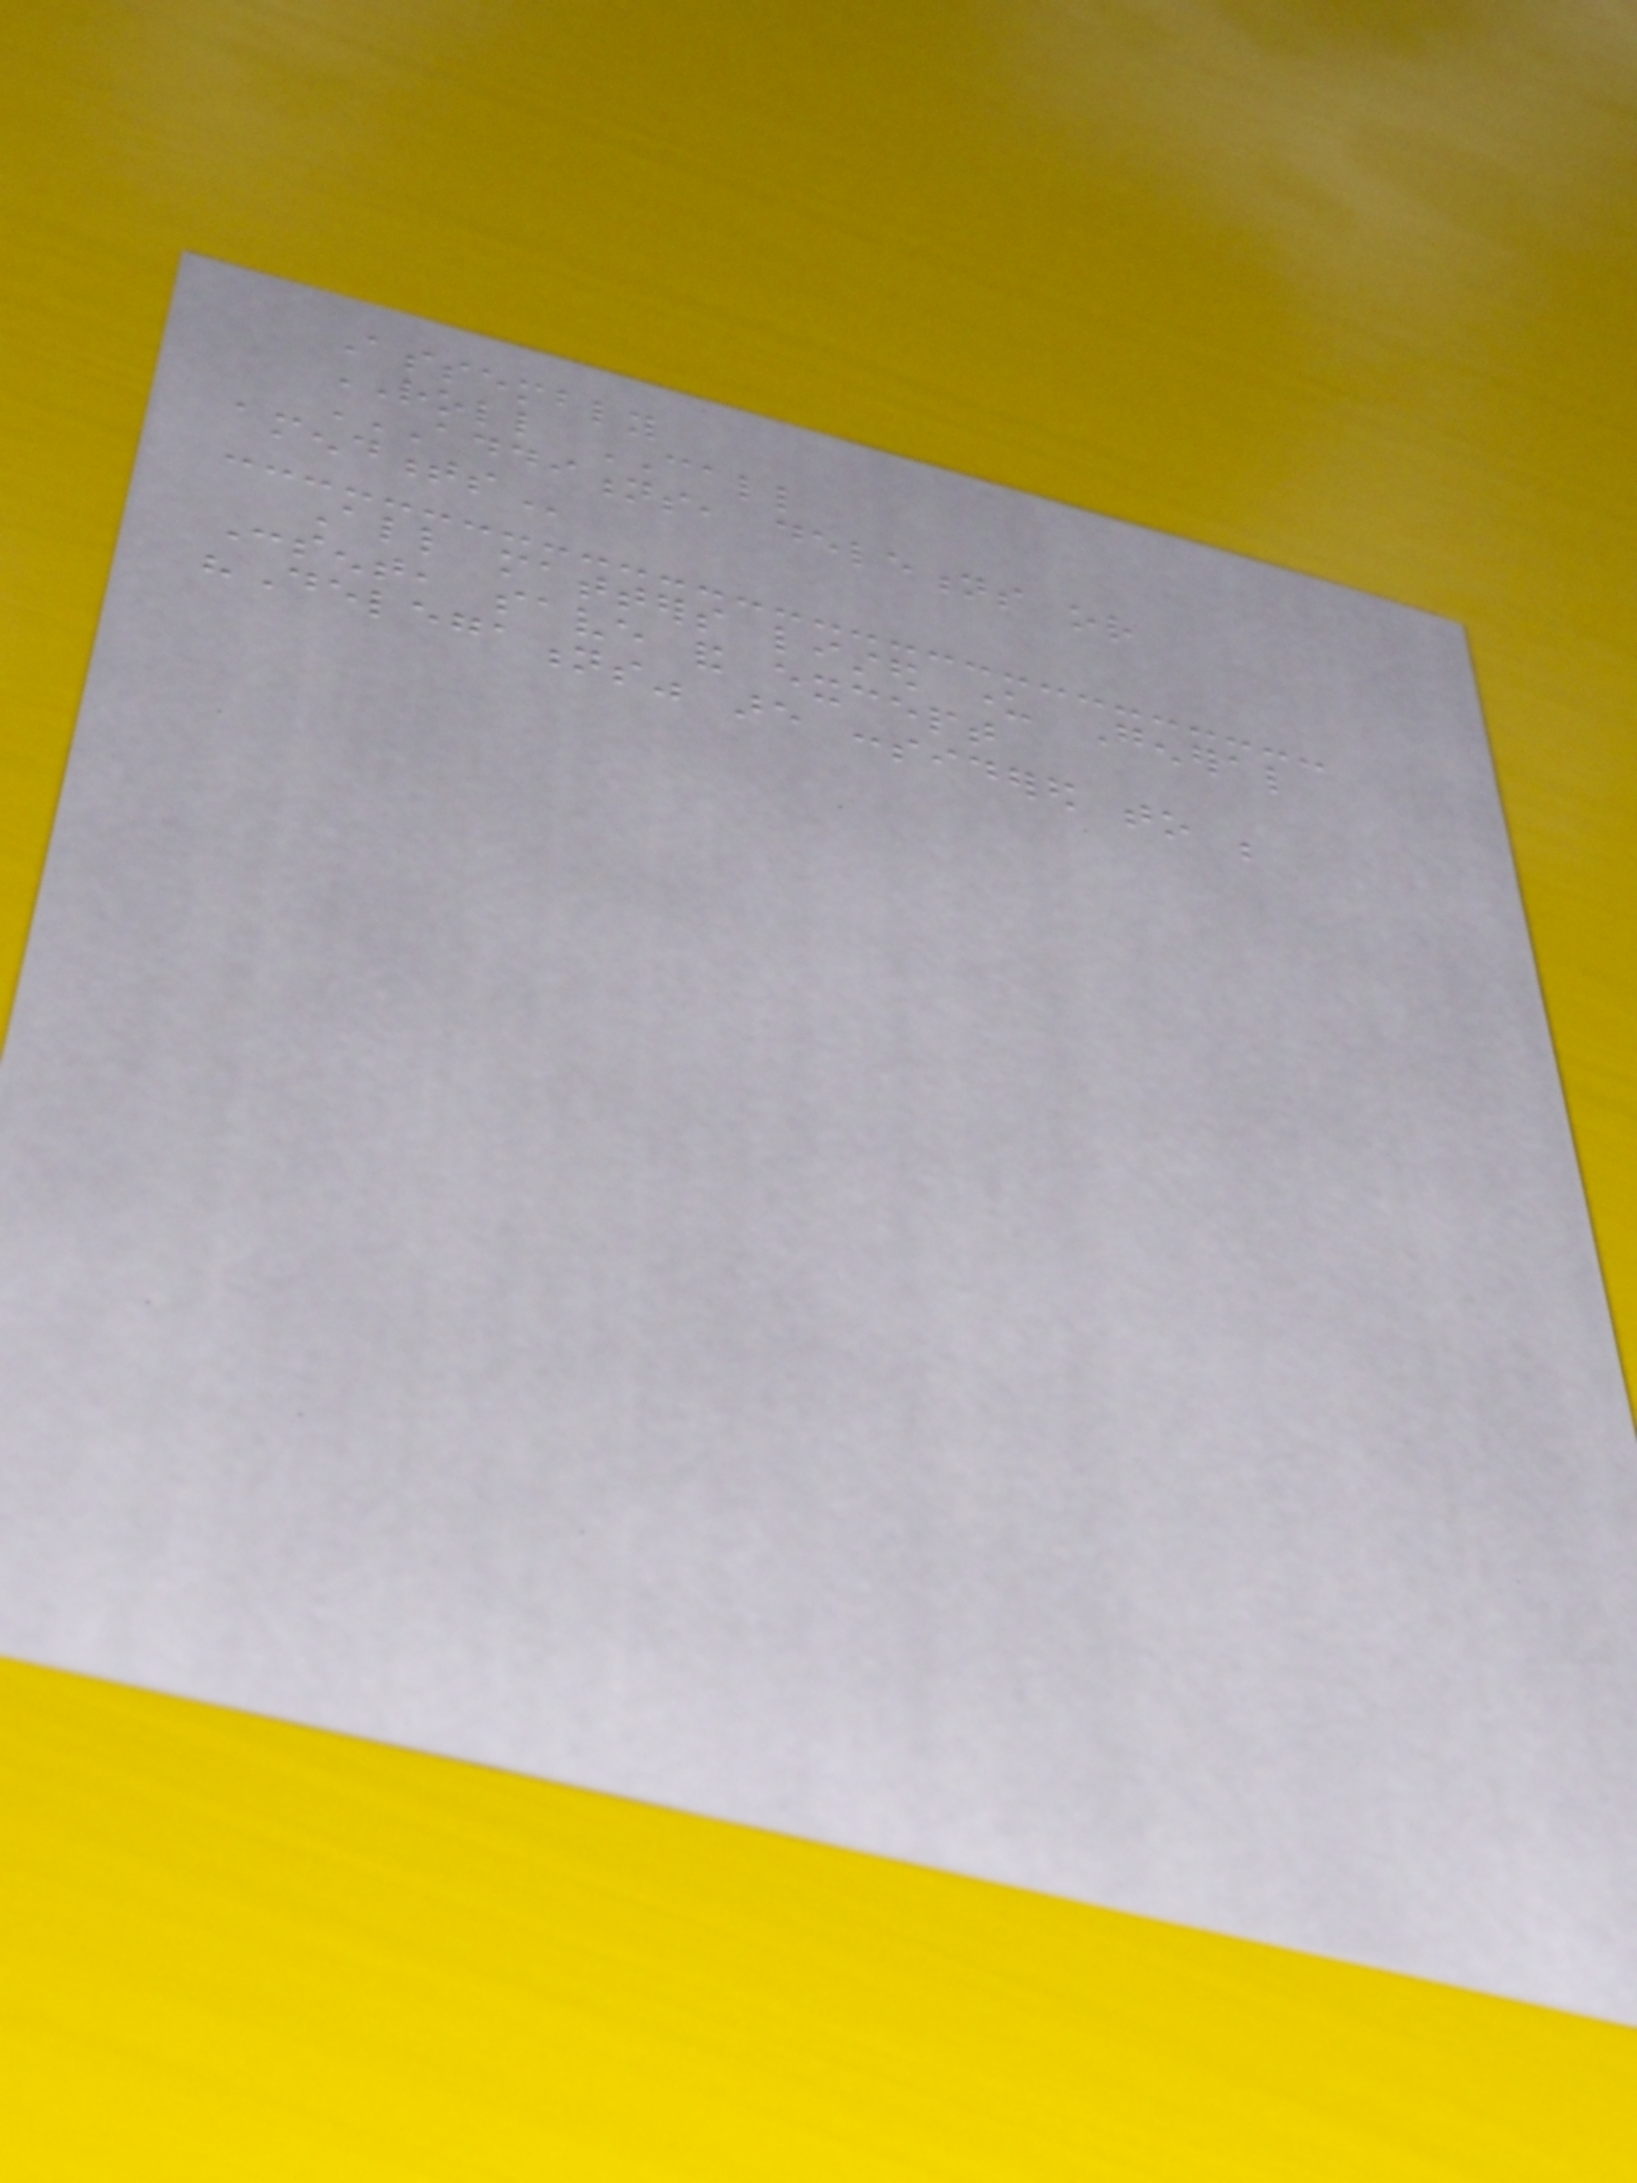Assembly
ROLL CALL
ADDITIONS, DELETIONS OR
AMENDMENTS
All matters listed under General
Consent, save and except
"Delegations" are considered to be
